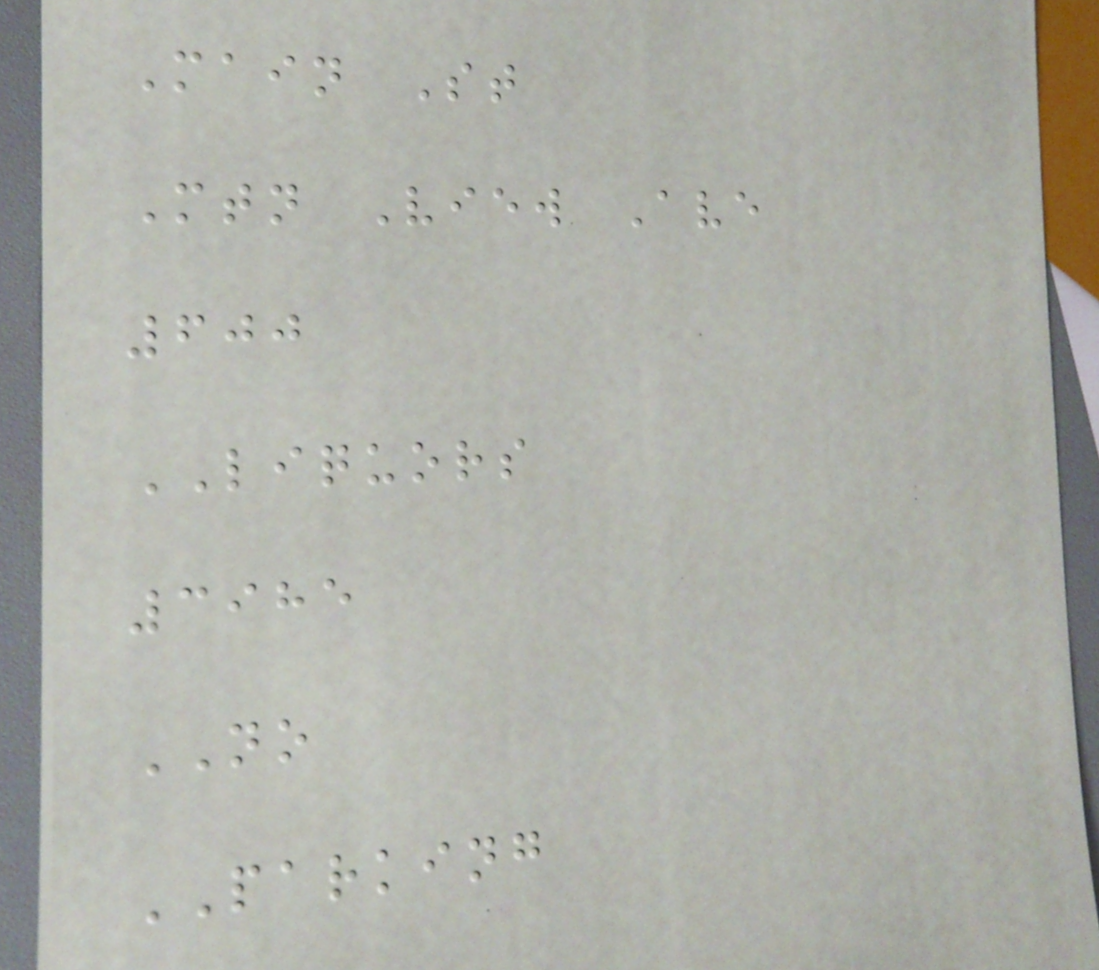Main St
Mtn View Ave
600
LIQUORS
3985
NO
PARKING
